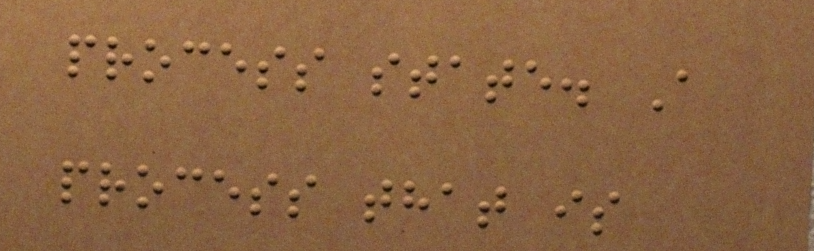process state. A
process that is
